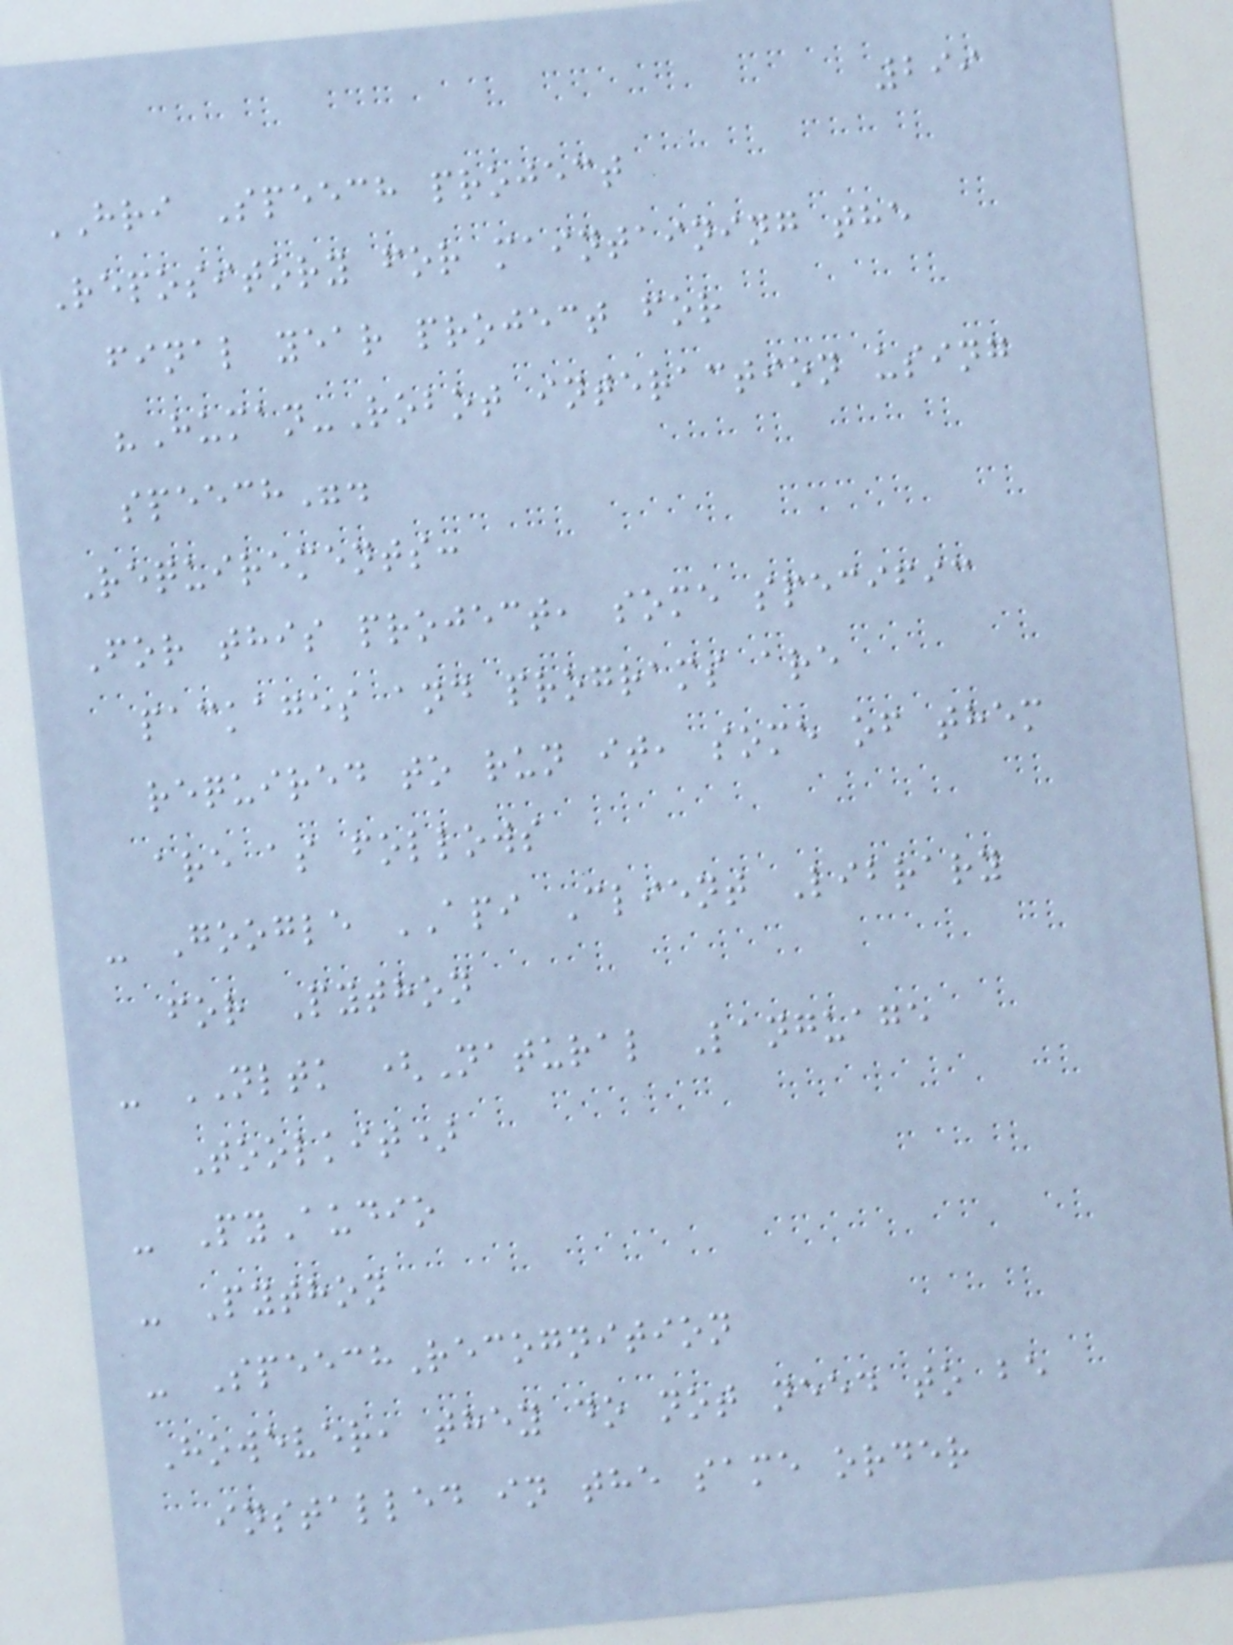299
HRI Speech project
Repository for maintaining the
final year project for
"Human-Robot interaction using
speech".
Requirements:
For this project, some specific
packages and programs are
required to run it, some of them
are as follows
- Google API Client Library
for Python
- NLTK (Natural Language
Toolkit)
- PyAudio
- Python
- SpeechRecognition
However, they do not need to be
installed in the same order
